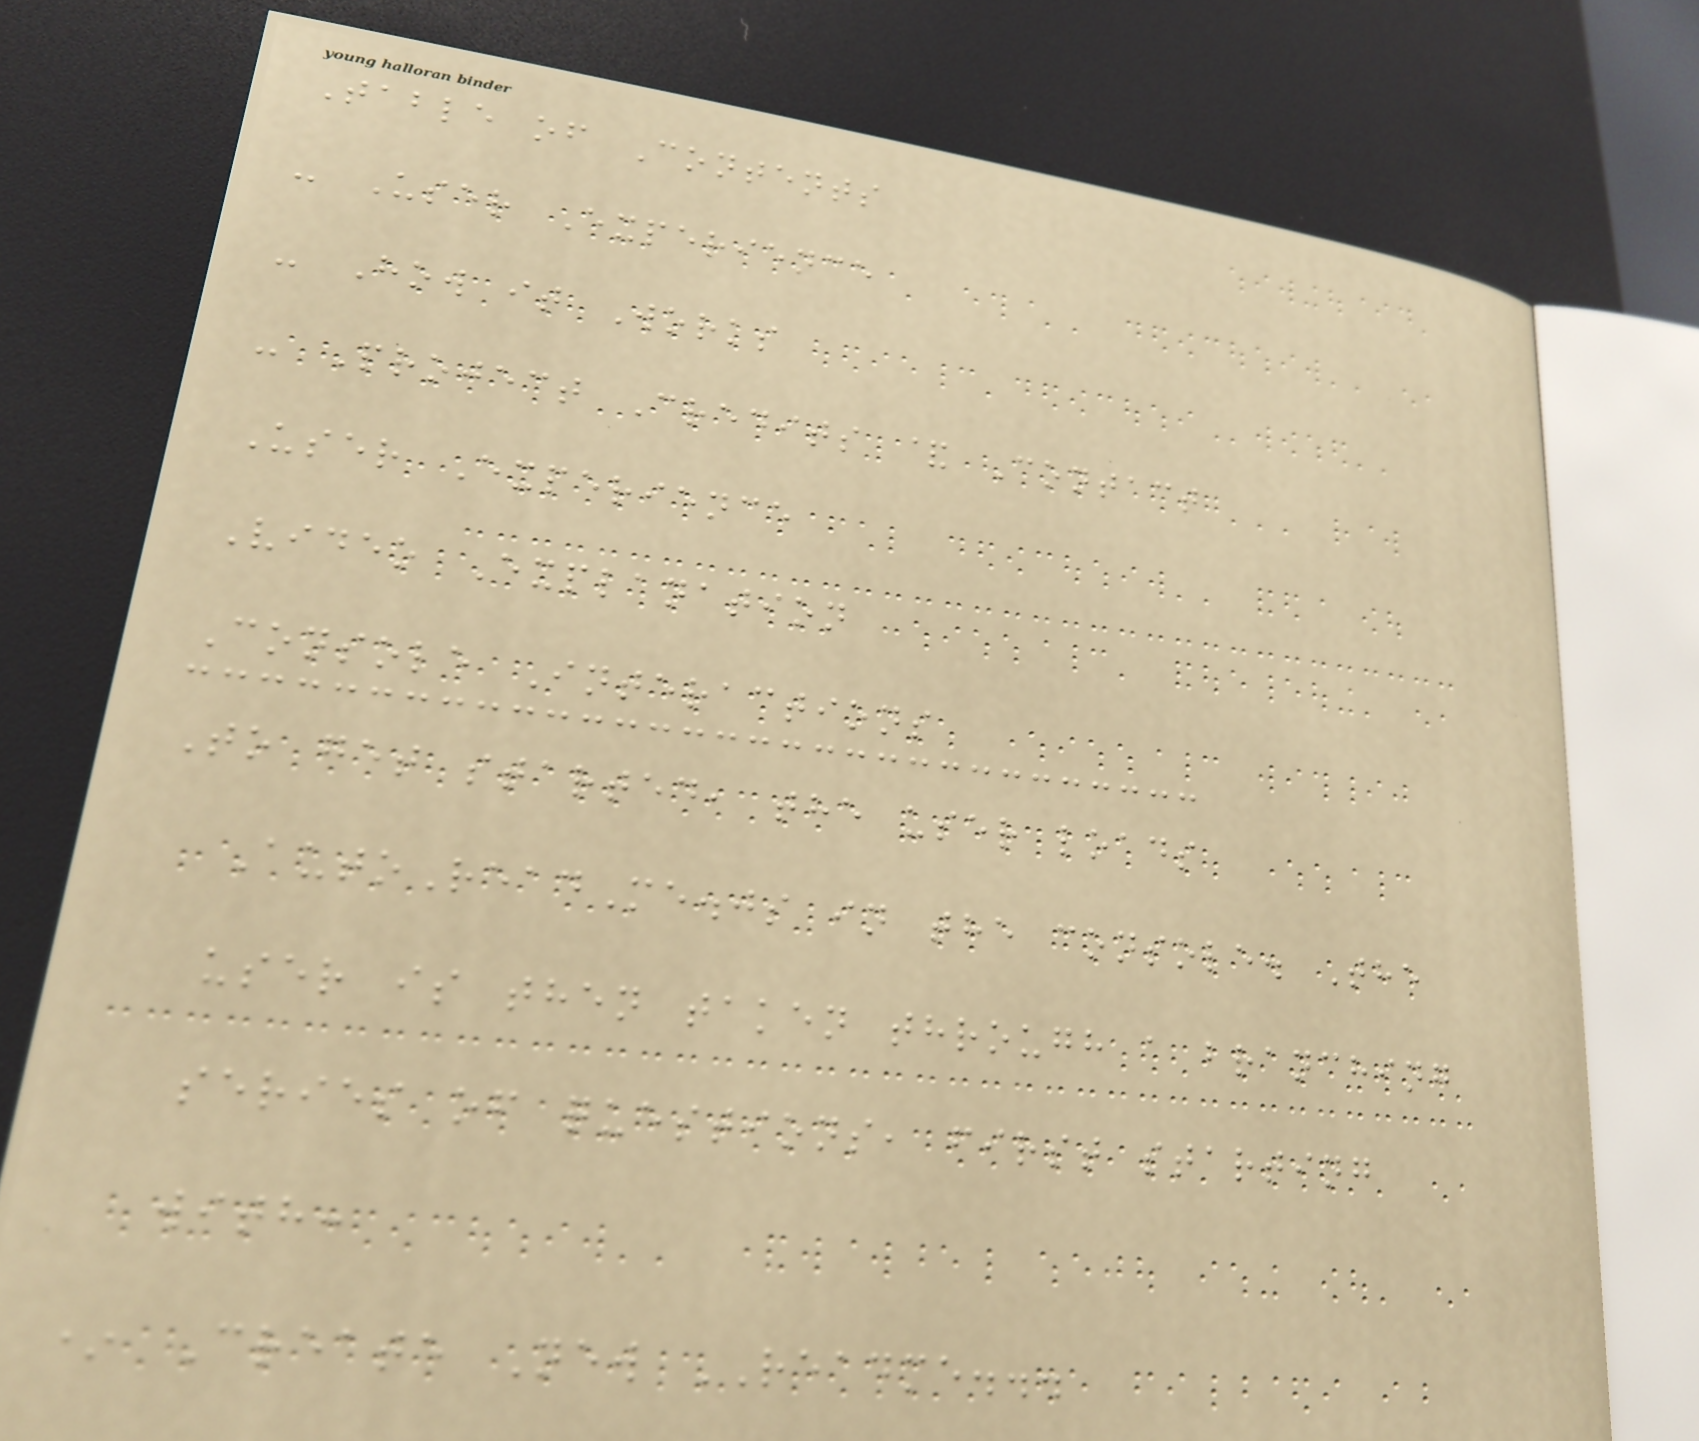Table of Contents
- User Experience
- How it Works
- Project Credits & Contact
User Experience
Video Explanation
Console Interactions
To get started, the user loads
AutoReadMe.js in the console. The
user is then taken through a branching
series of questions, first starting
with:
* Create New README...
